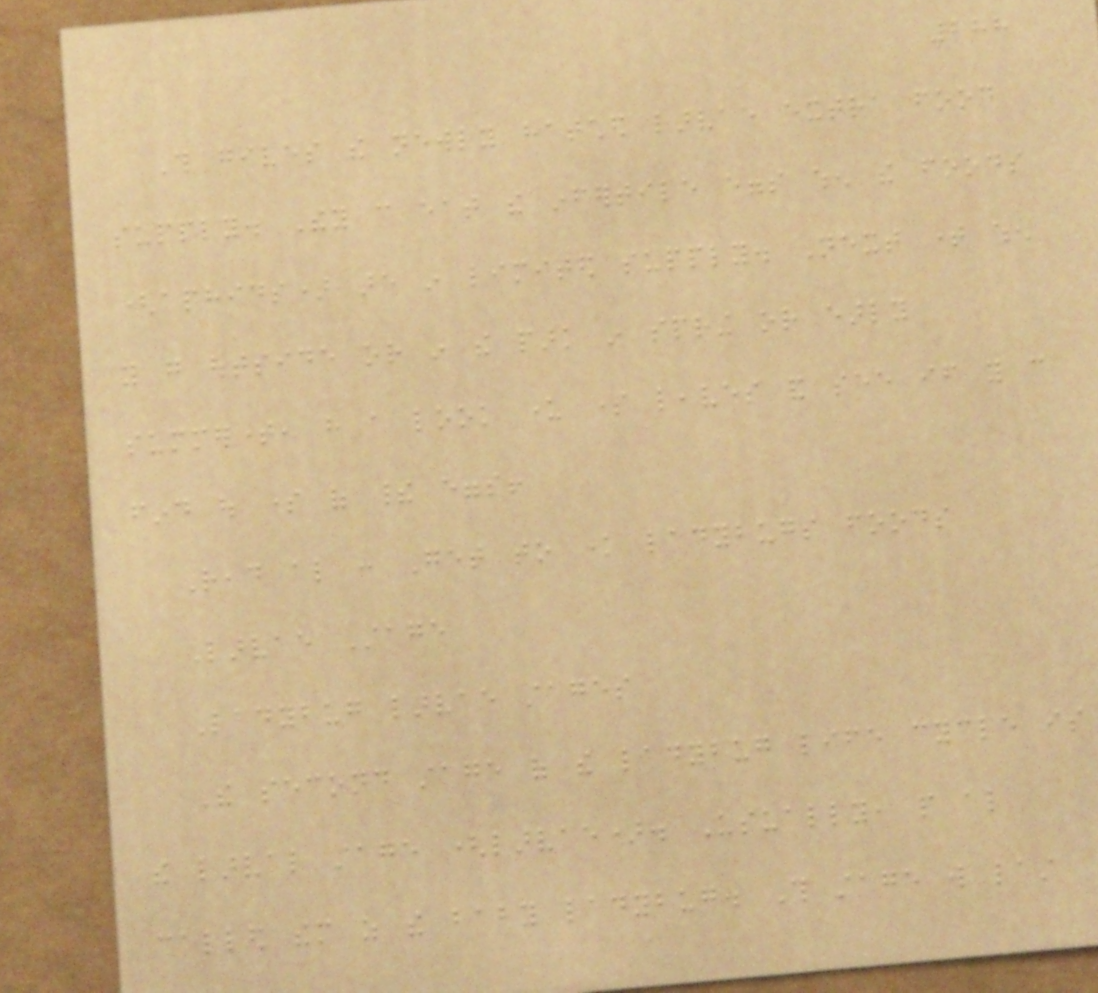288
This gives the newly hatched larvae extra food
supply. They can eat the infertile eggs when the foods
(aphids) are in limited supply. Next time when
you go outside or in the park in spring or early
summertime, have a look under some leaves and see if you can
find out some of their eggs!
Read also : Get to know ladybugs foods
Larvae Stage
Ladybug larvae stages
The second stage of the ladybug life cycle is
the larval stage (larvae). Usually, people also
called them as the baby ladybug. This stage will last
